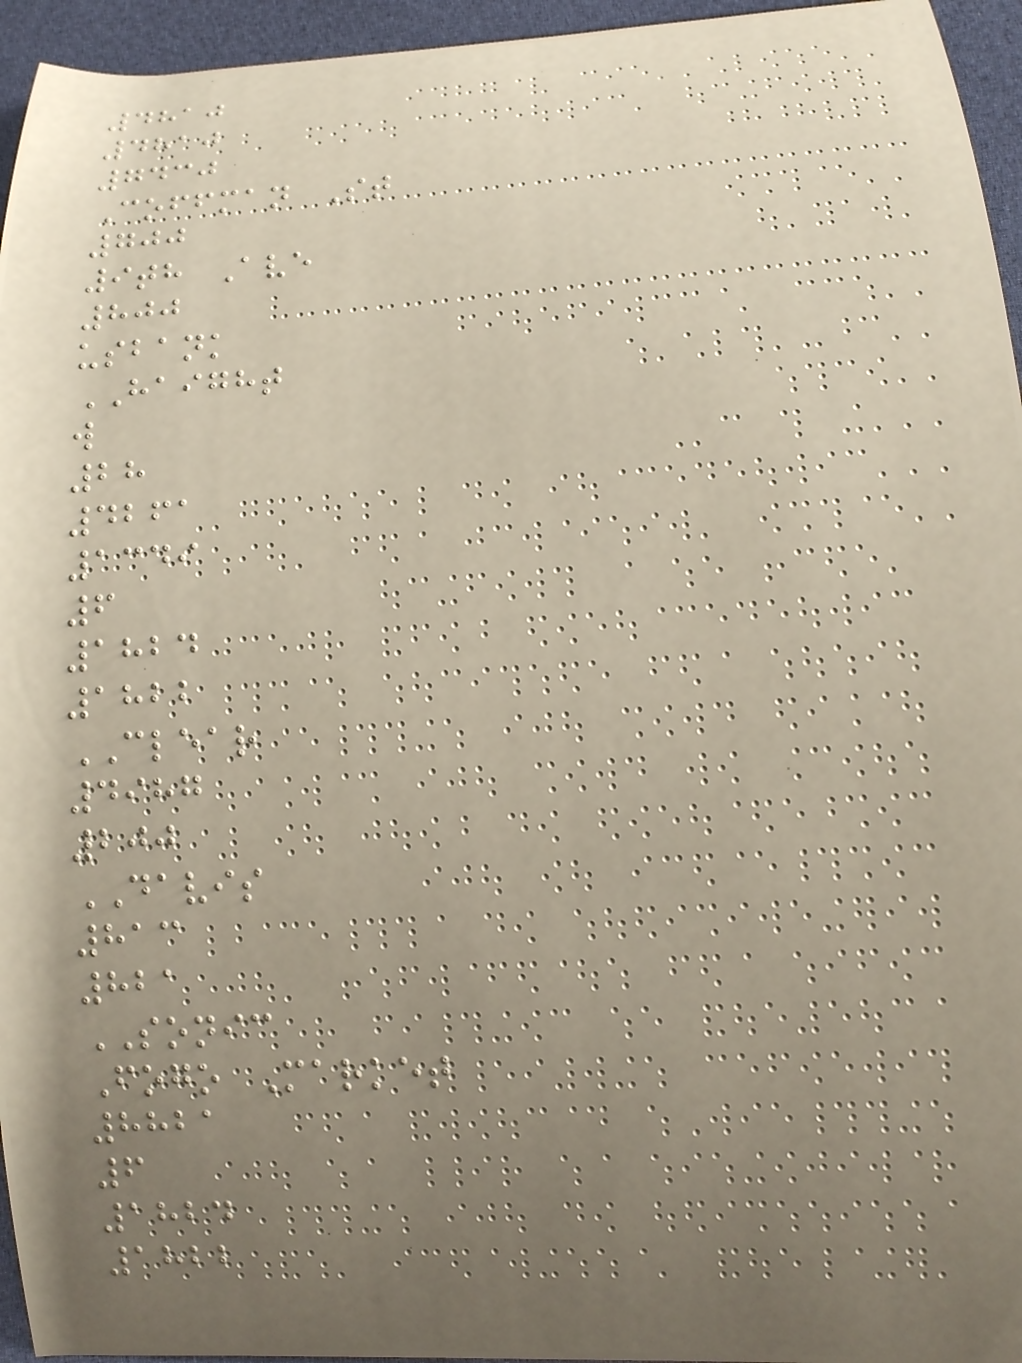4810
4810
7430
Coffman St
700
9th Ave
800
usbank
HAIGHT
w
28
4261
1349
6
1824
1822
CLEAR
4987
200
DAVIS
813
821
SONIC
Fogo Market
8821
6
1824
1822
